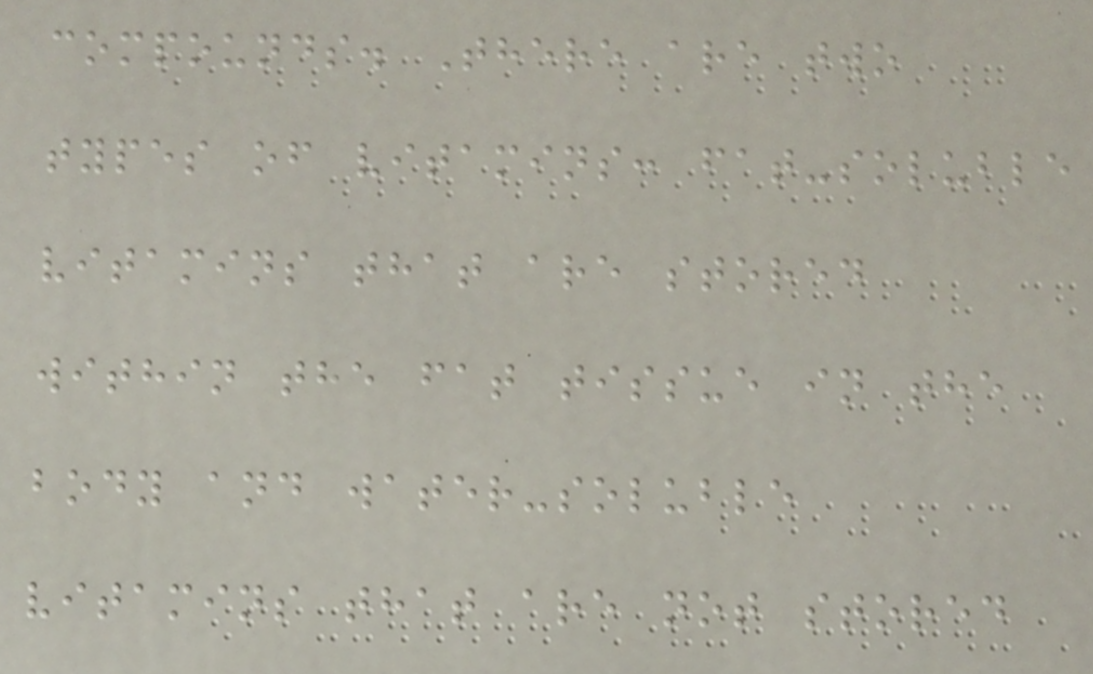compounds. There are two
types of vitamins: fat-soluble
vitamins that are stored
within the fat tissue in the
body and water-soluble
vitamins that are not stored
